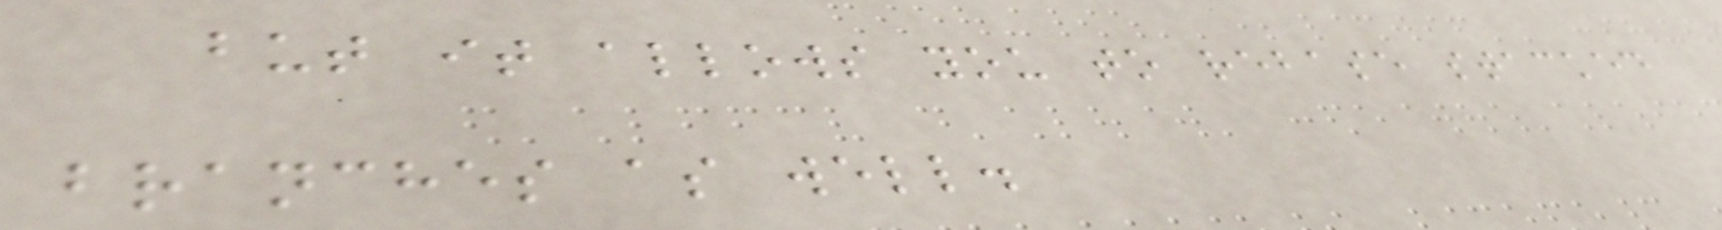but it allows you to rebase stacked
branches as well.
